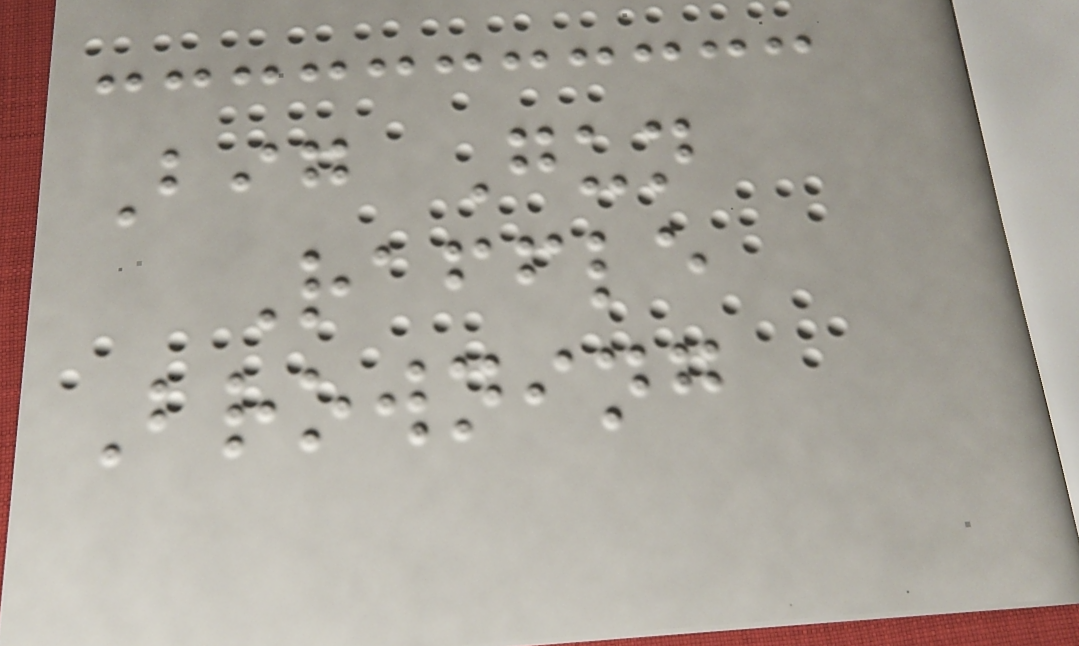Big Gun
Raffle
Browning
